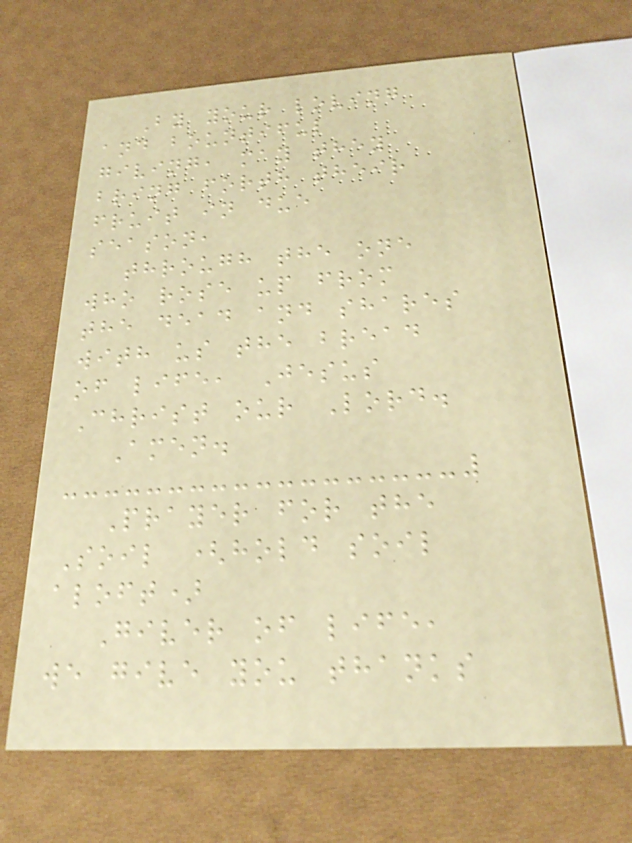By your loving
and bountiful
giving, may they
bring forth their
fruit in due
season,
through the one
who rose up from
the dead and shares
with us the bread
of life, Jesus
Christ our Lord.
Amen.
Prayer for the
Soil (hold soil
aloft)
Giver of life,
we give you thanks
